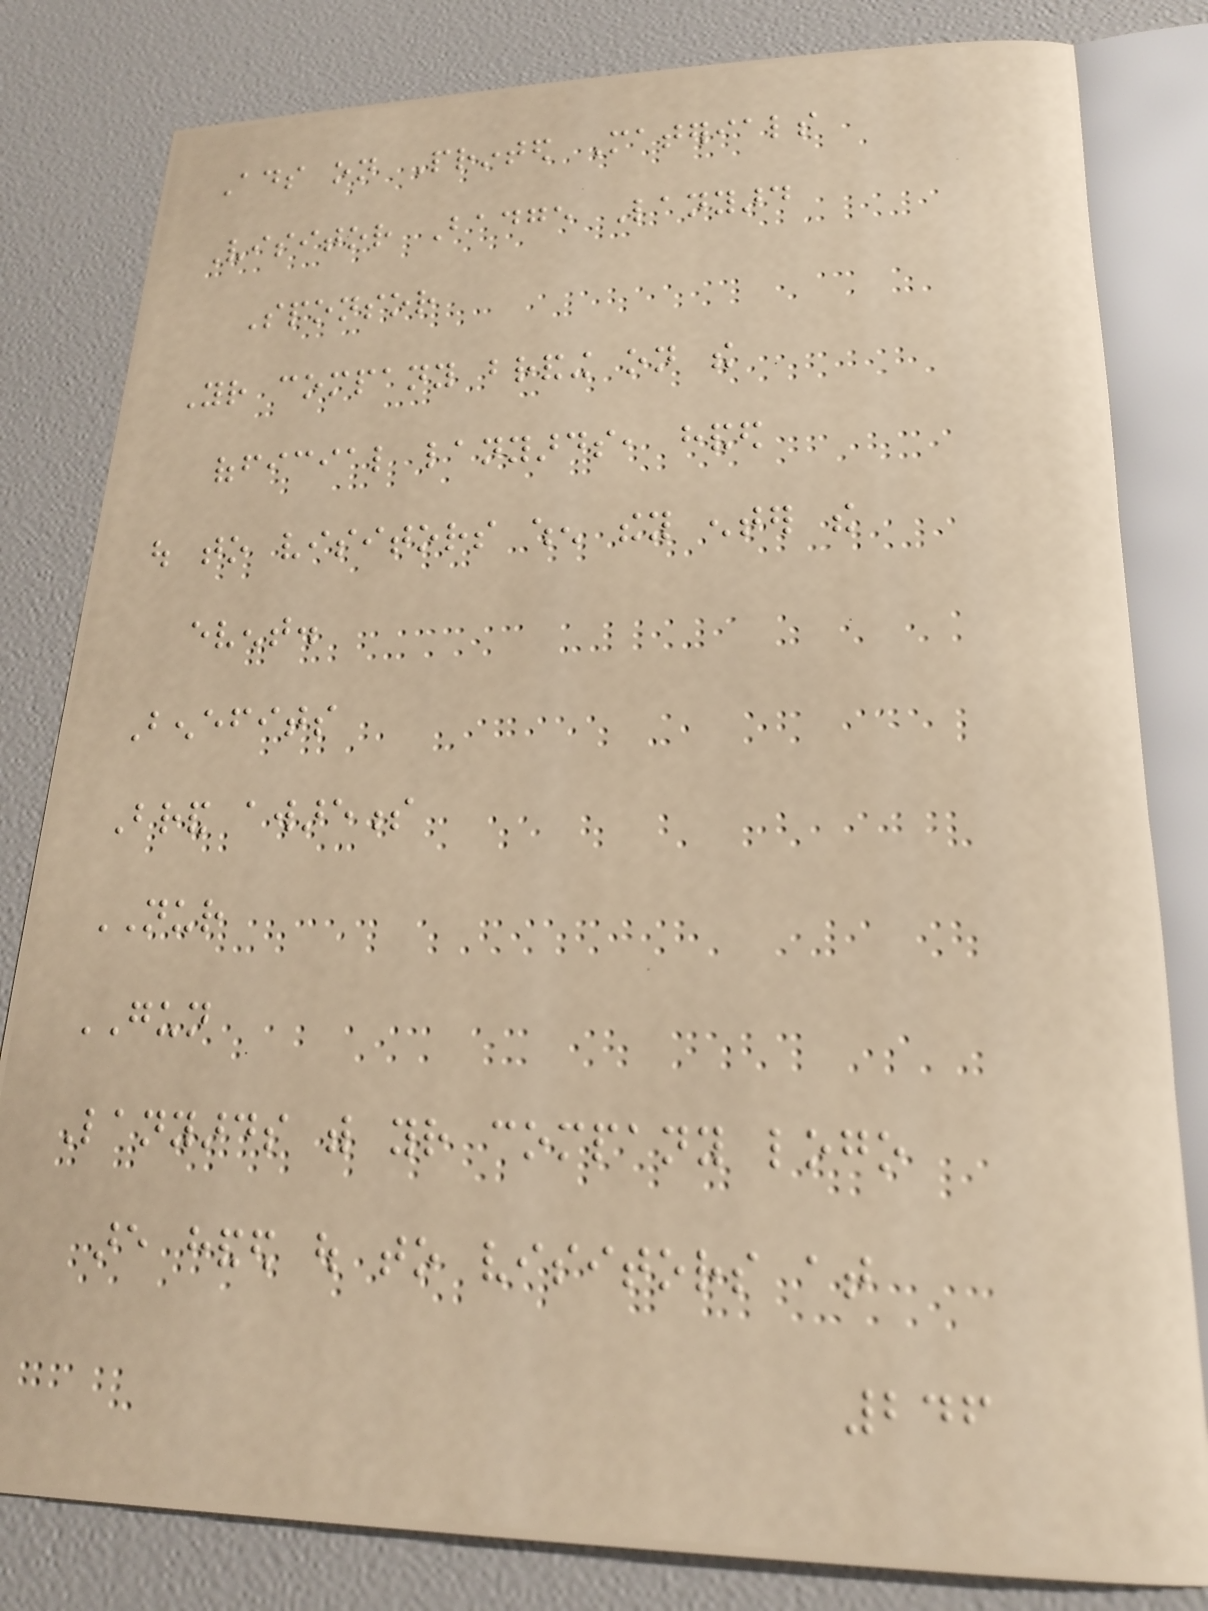Ads on Printed Materials
Visitor Badge Lanyard
Sponsor
Your company branding on the
official lanyards, handed
out to visitors when they enter the
event.
Benefits
Brand awareness
NUR
GUN
Lanyards with your company logo
are handed out to visitors at
246
